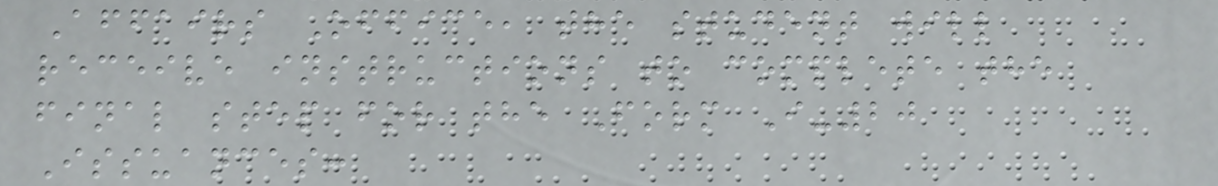Affairs Office, the student will
receive instructions to complete the
final step for the Form I-20
Issuances:
